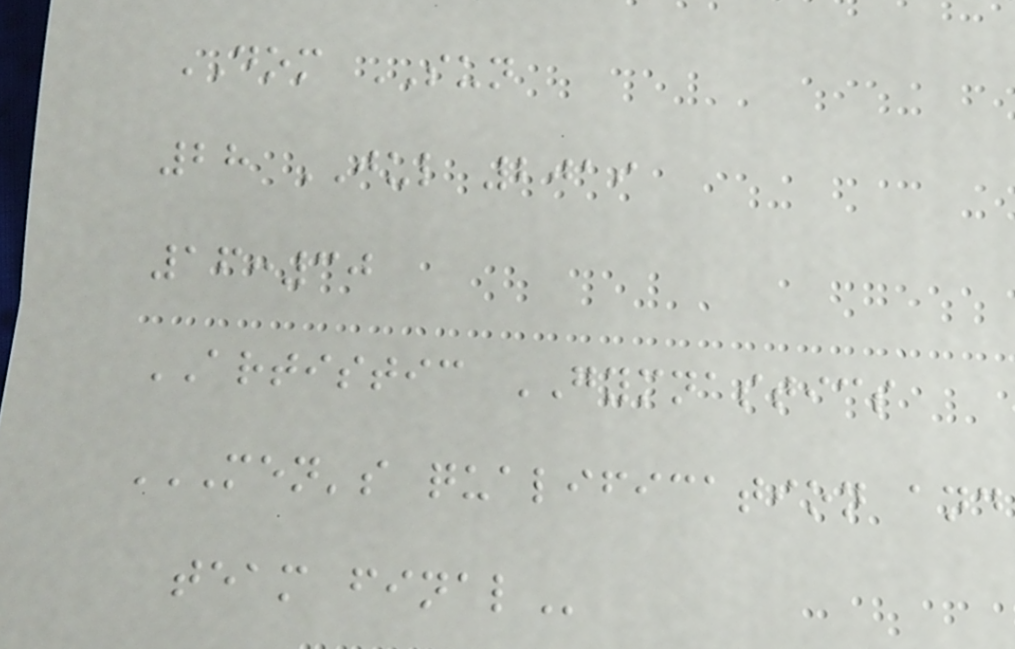DOM SUN
28 JUL 2019
16:30
ARTISTIC GYMNASTICS
MEN'S QUALIFICATION AND
TEAM FINAL
